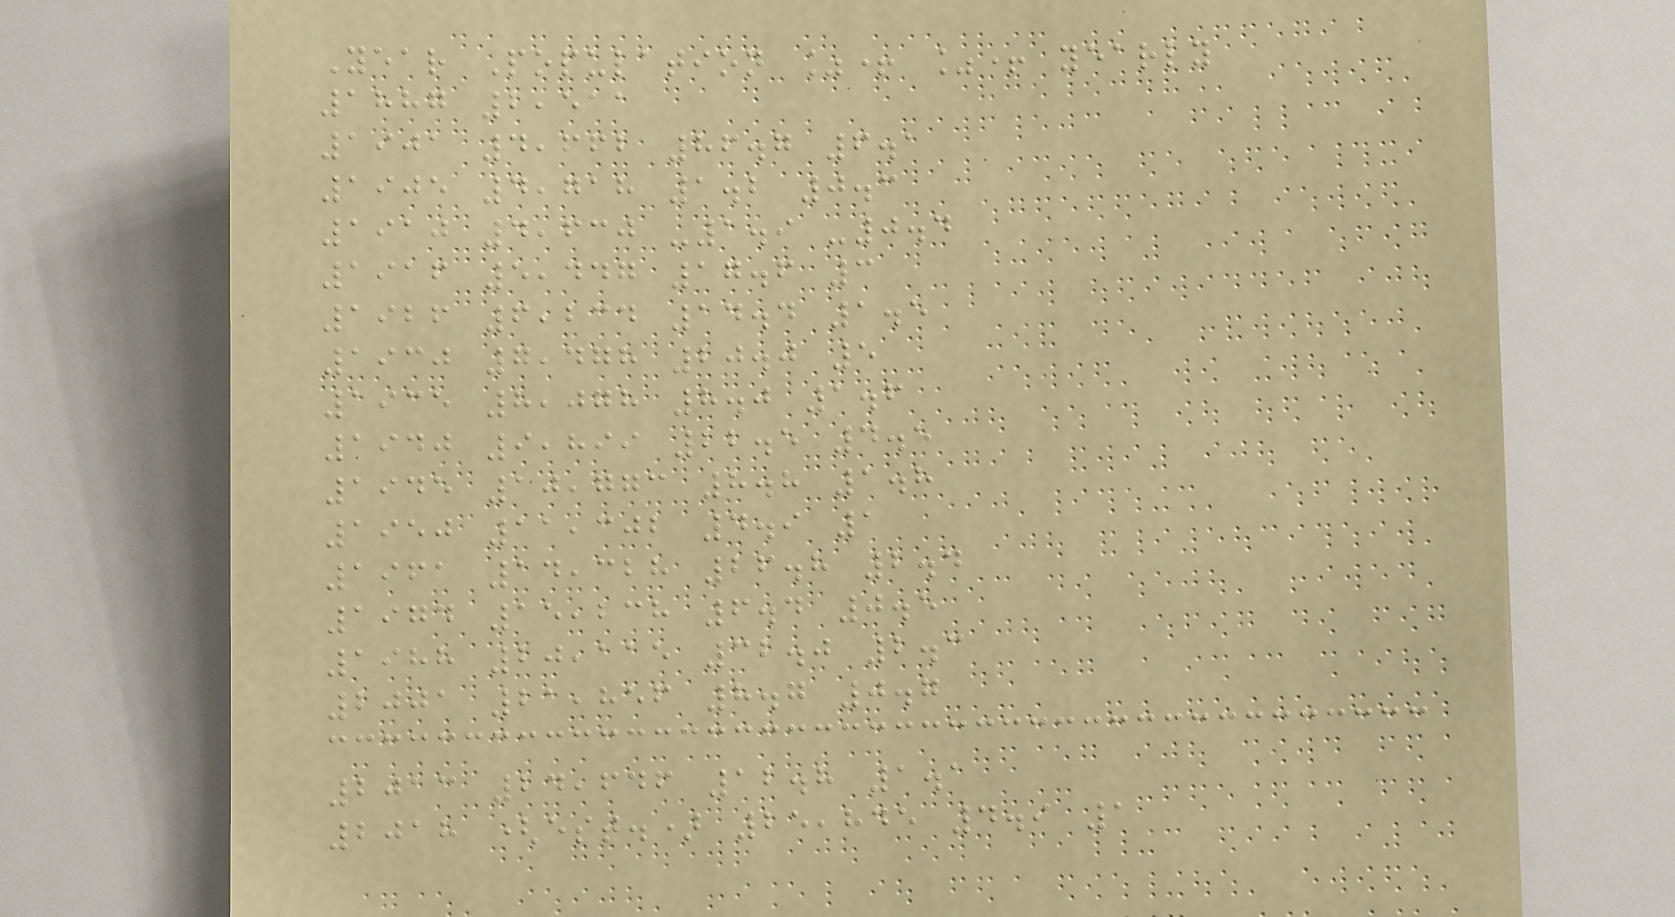Year Population %+ %+ yearly
1887 2,511
1901 4,662 86.7 6.1
1905 4,718 1.2 0.3
1910 4,630 -1.9 -0.4
1916 5,447 17.6 3
1926 6,234 14.4 1.5
1930 7,478 20.0 5
1935 8,078 8.0 1.6
1940 9,899 22.5 4.5
1945 10,773 8.8 1.8
1950 11,302 4.9 1
1961 14,328 26.8 2.4
1974 15,238 6.4 0.5
1988 20,115 32.0 2.3
2001 21,856 8.7 0.7
2013 24,646 12.8 1.1
2018 (est.) 25,845 4.9 1
